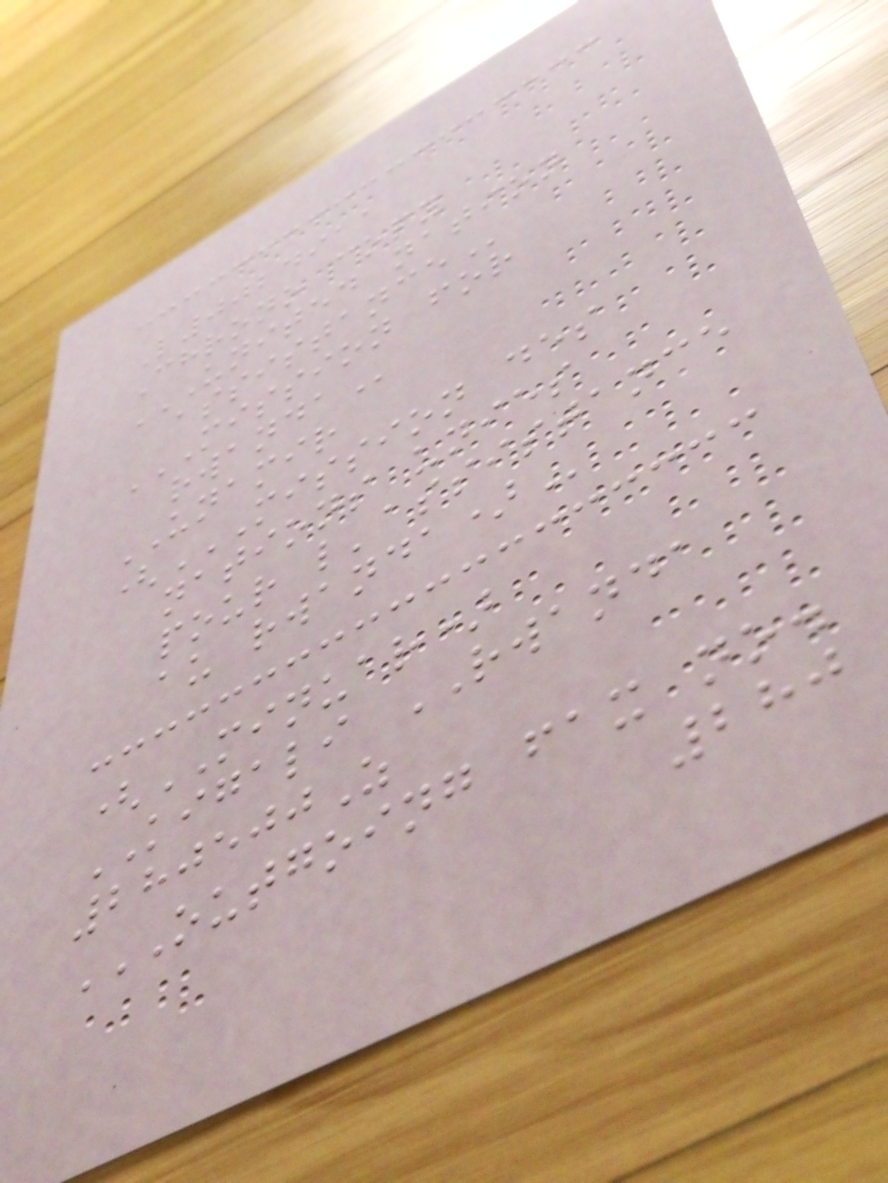L0024911
Chrono copy
UNITED NATION
ASSISTANCE
MISSION FOR
RWANDA
UNAMIR
(MISSION DES
NATIONS UNIES
POUR L'ASSISTANCE
AU RWANDA)
(MINUAR)
KIGALI RWANDA
280500Z
OUTGOING FAX NO.
280
